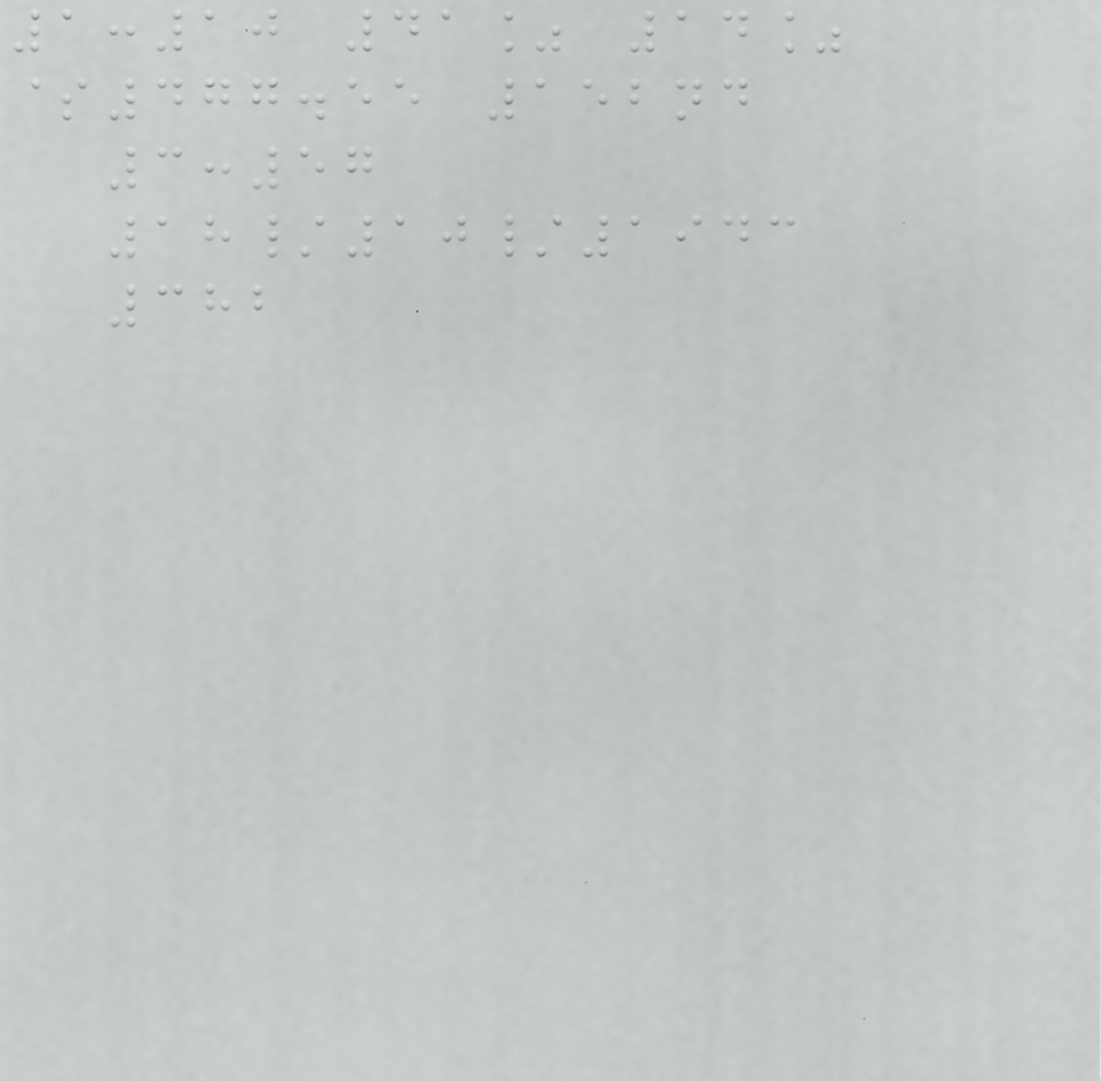1:10 41% 14%
$477.55 152nd
3:57
18/10/1943
382
